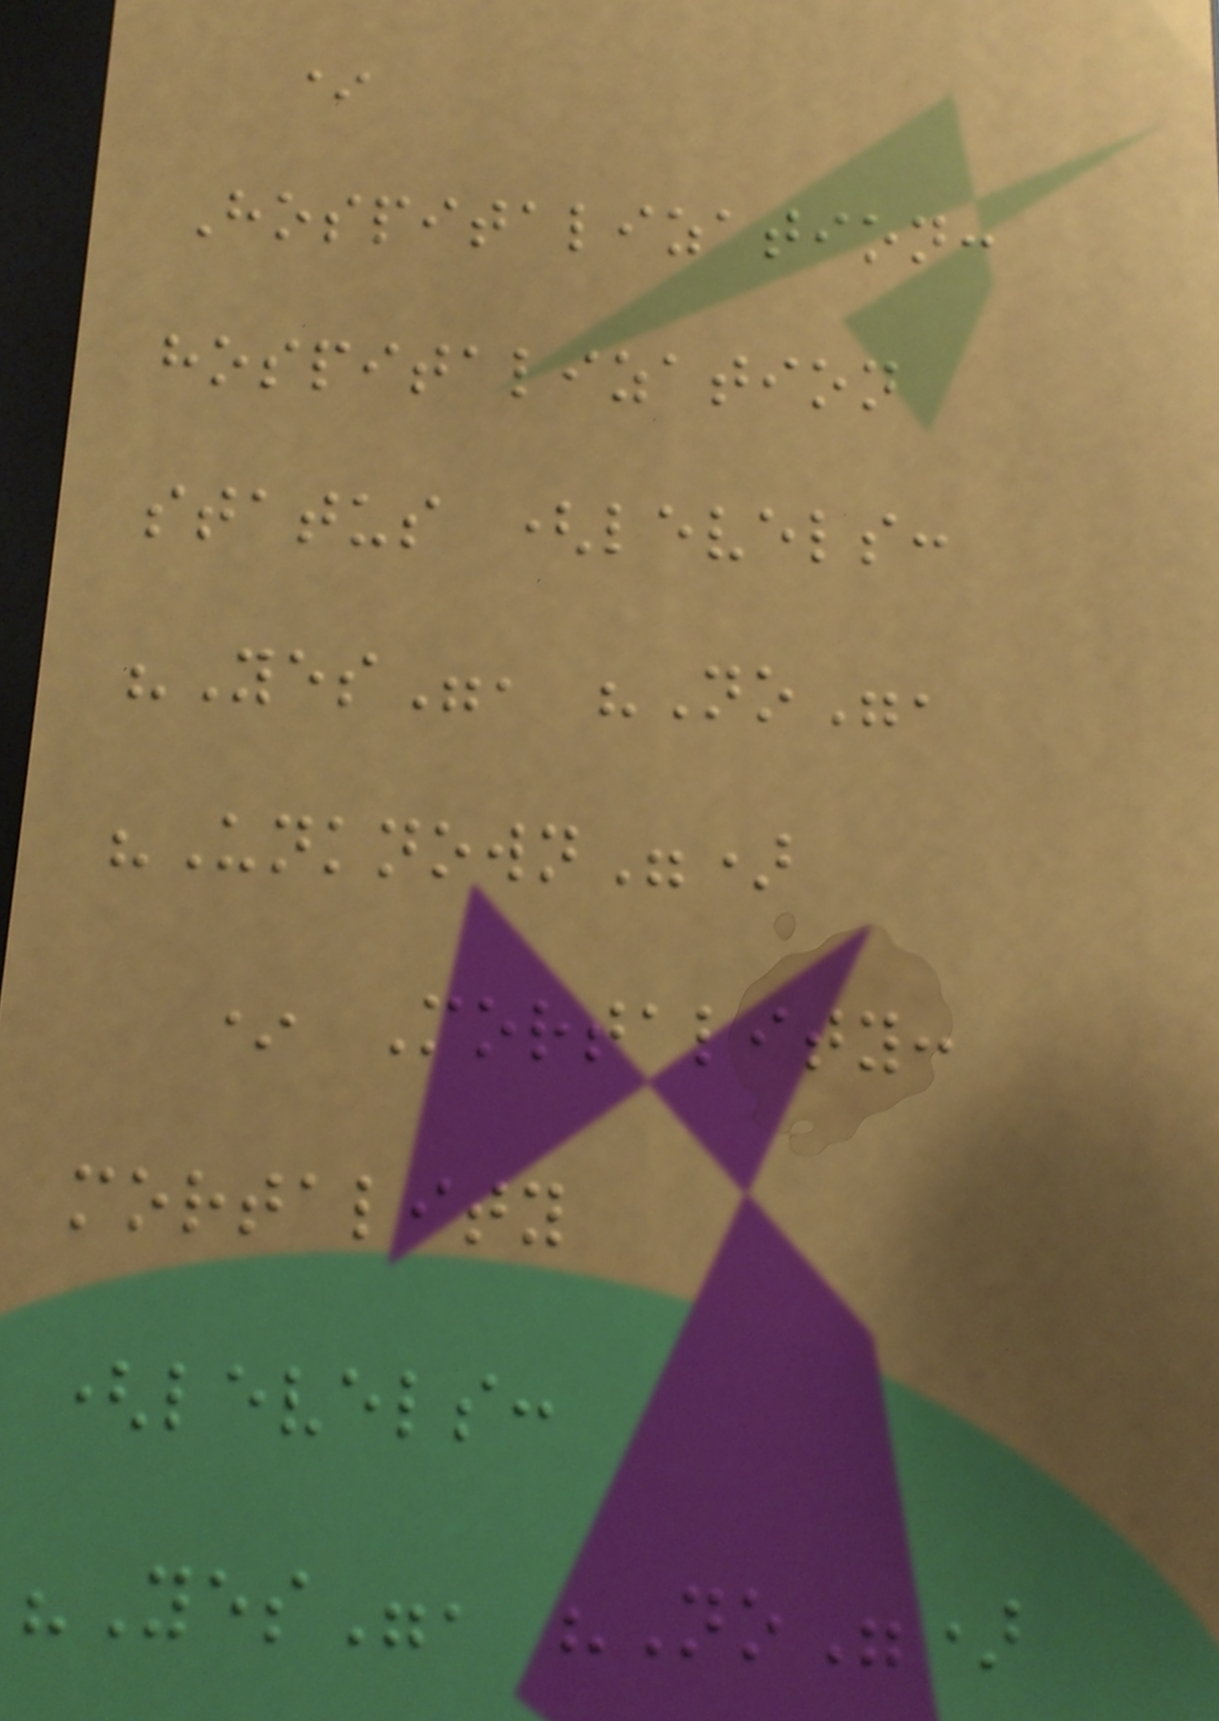*
Hospitalization:
hospitalization
status (levels:
"Yes", "No",
"Unknown")
* Mortality:
mortality
(levels:
"Yes", "No")
